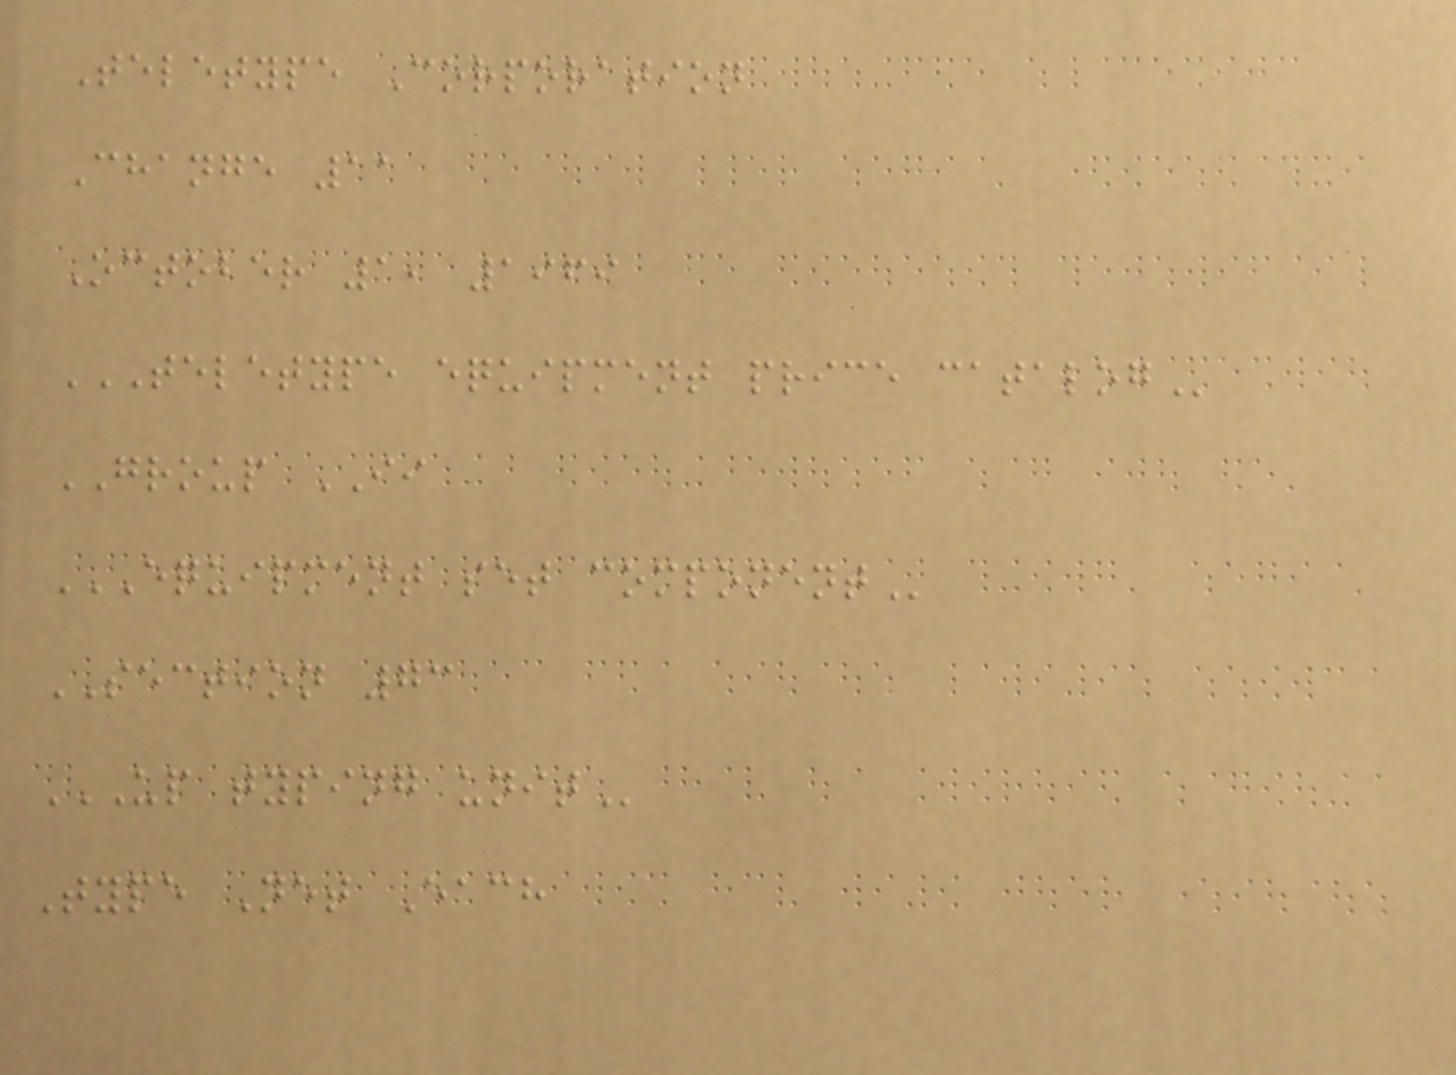Teletype Corporation
Change 11
October 1, 1969
TELETYPE EQUIPMENT PRICE CATALOG
GROUP II
EQUIPMENT SET COMPONENT
SECTION 73
UP TYPING UNIT
Type Net Each
